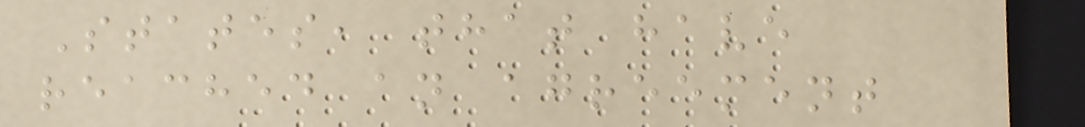States, that have
reached an agreement
